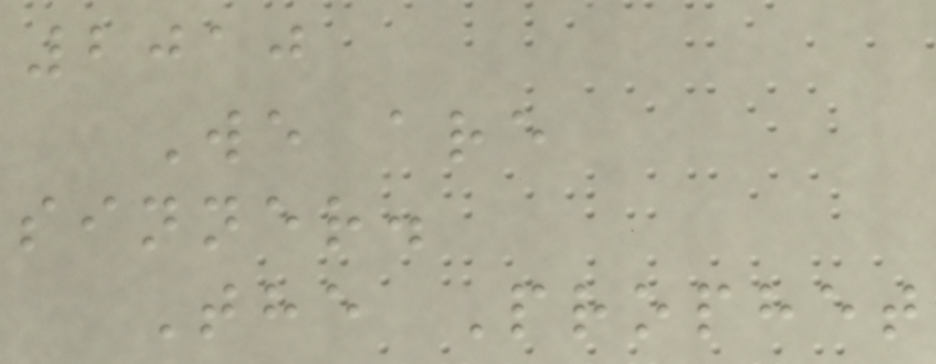2010
We are
sinner.
The Prophet
